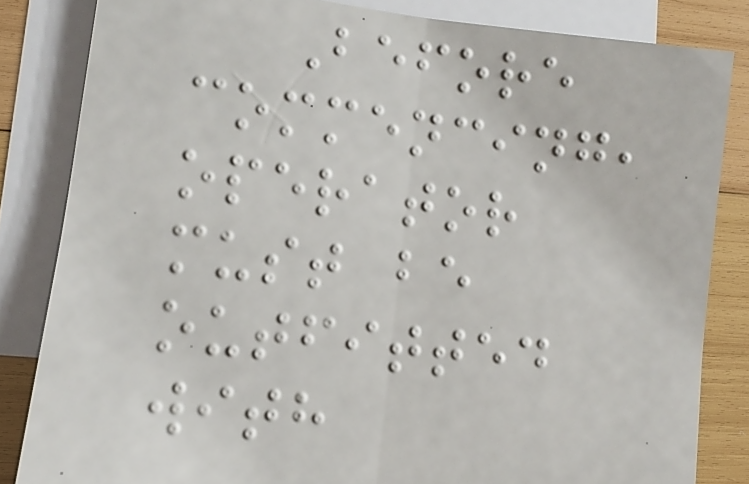Before
commencing,
operator
must be
outfitted
with
